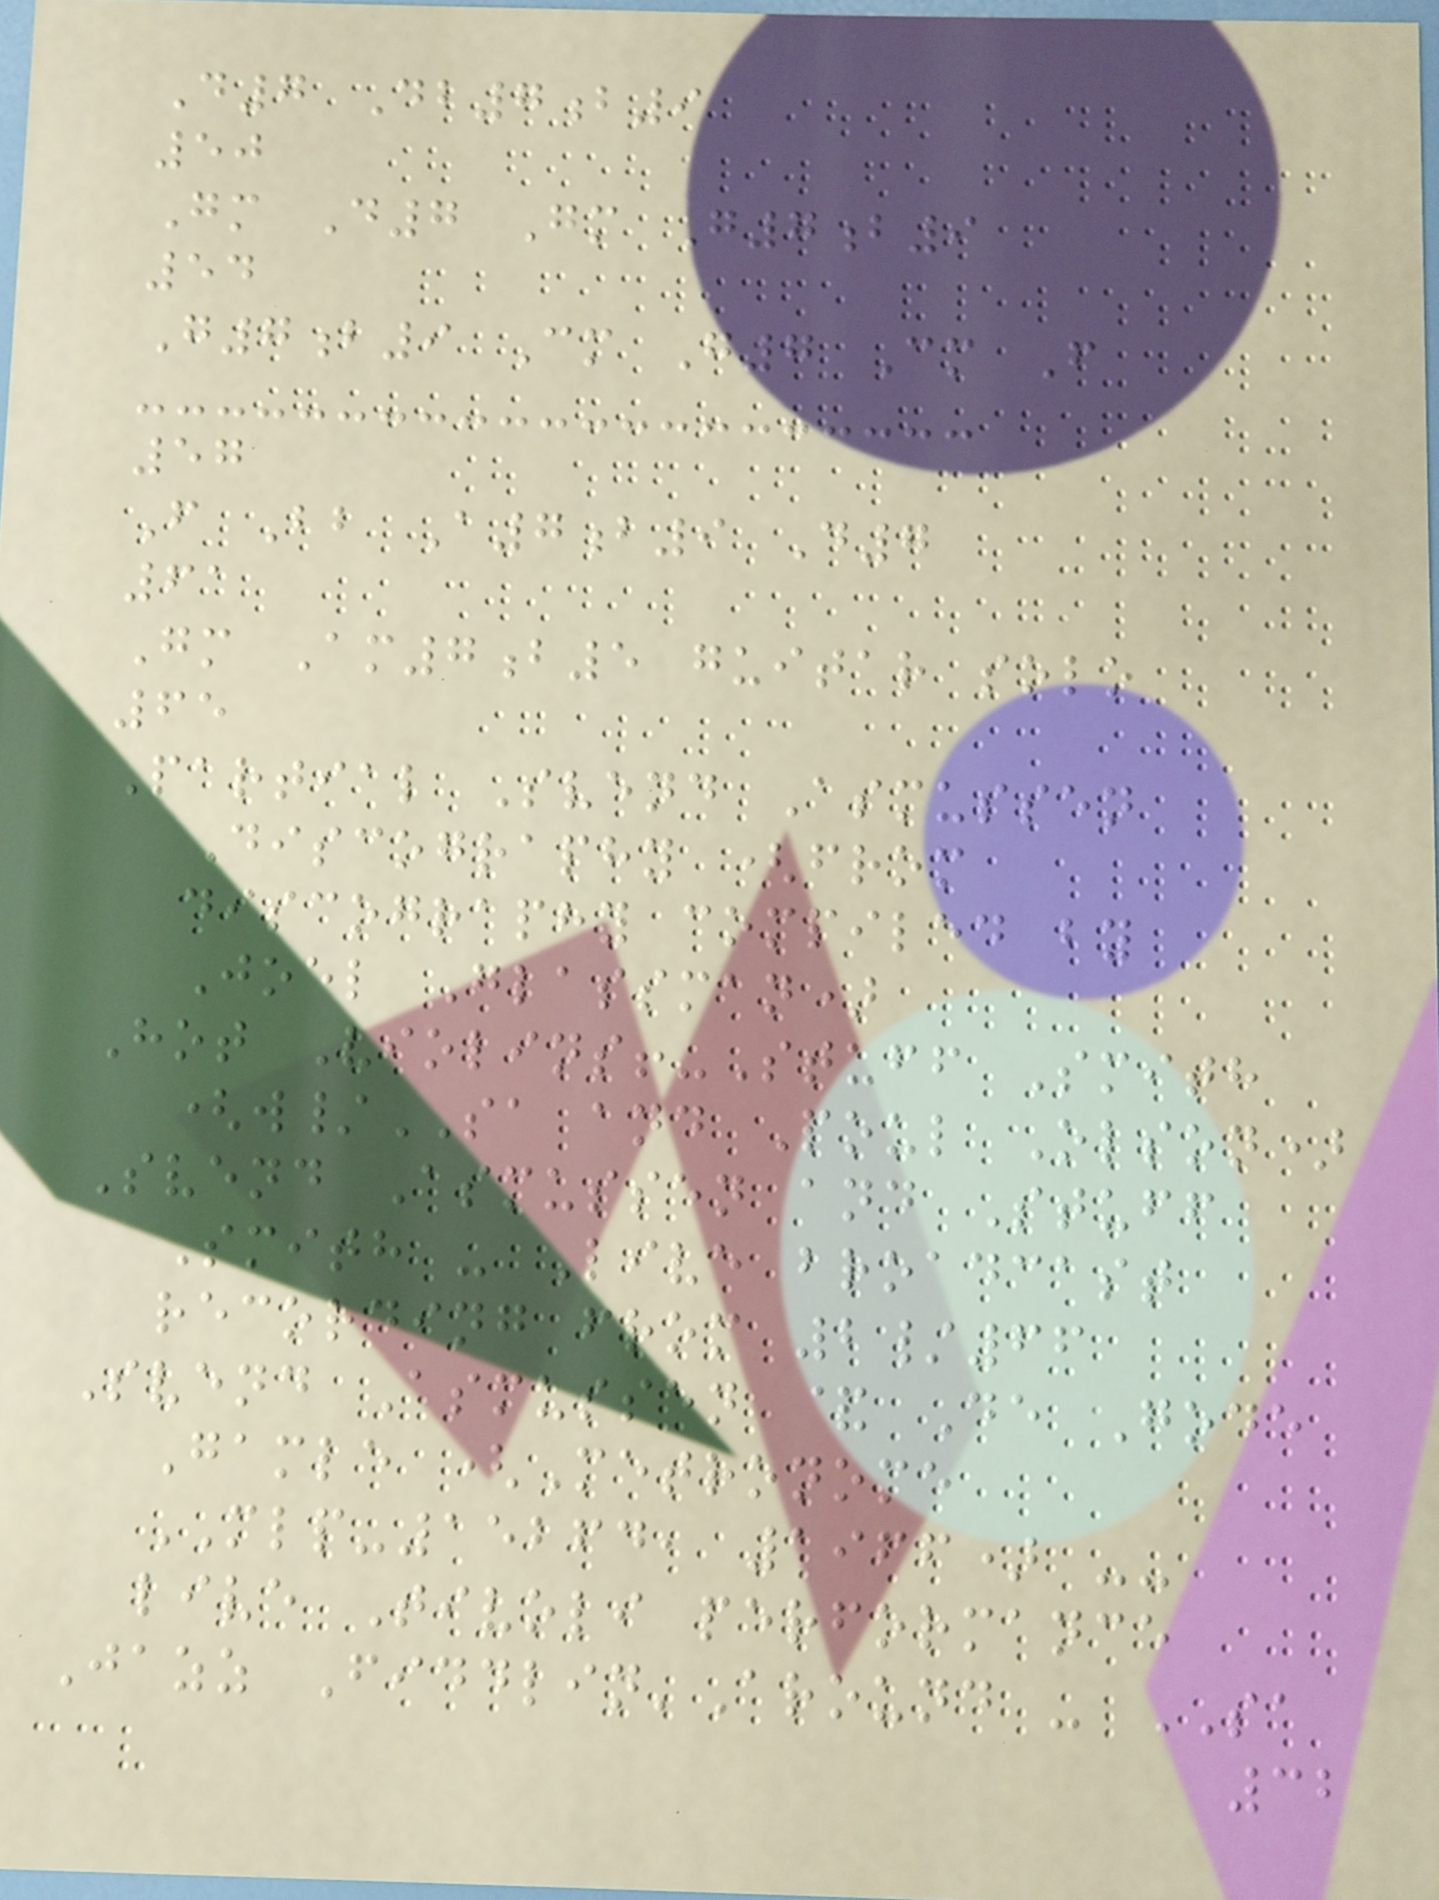D7 Db7b9
50
Gm D7 Gm G7b9
54
G7b9 Cm G7 Cm F
57
F Bb A7b9 D7
61
Gm Am7b5 guitar solo
65
Partial Svend Asmussen
Discography (from
discography compiled by
Joel Glassman)
Hot Violins!-Stuff Smith
(w/SA and Poul Olson)
Svend Asmussen and Stuff
Smith - Live broadcast
recording from 2/66
Svend Asmussen & De Gode
Gamle (Metronome
MLP-15264, 1966) --
live Tivoli performance
Jazz Fiddlin'Around - SA
32
